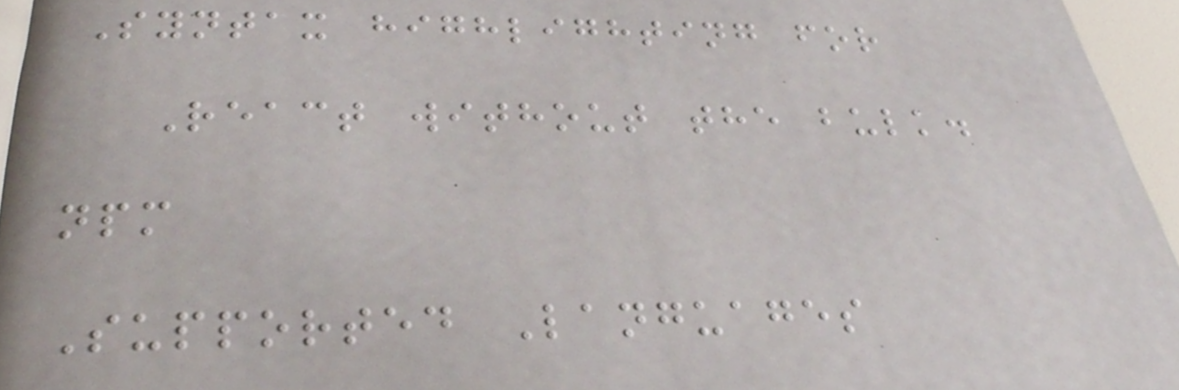Syntax highlighting for
React without the bulk.
npm
Supported Languages
